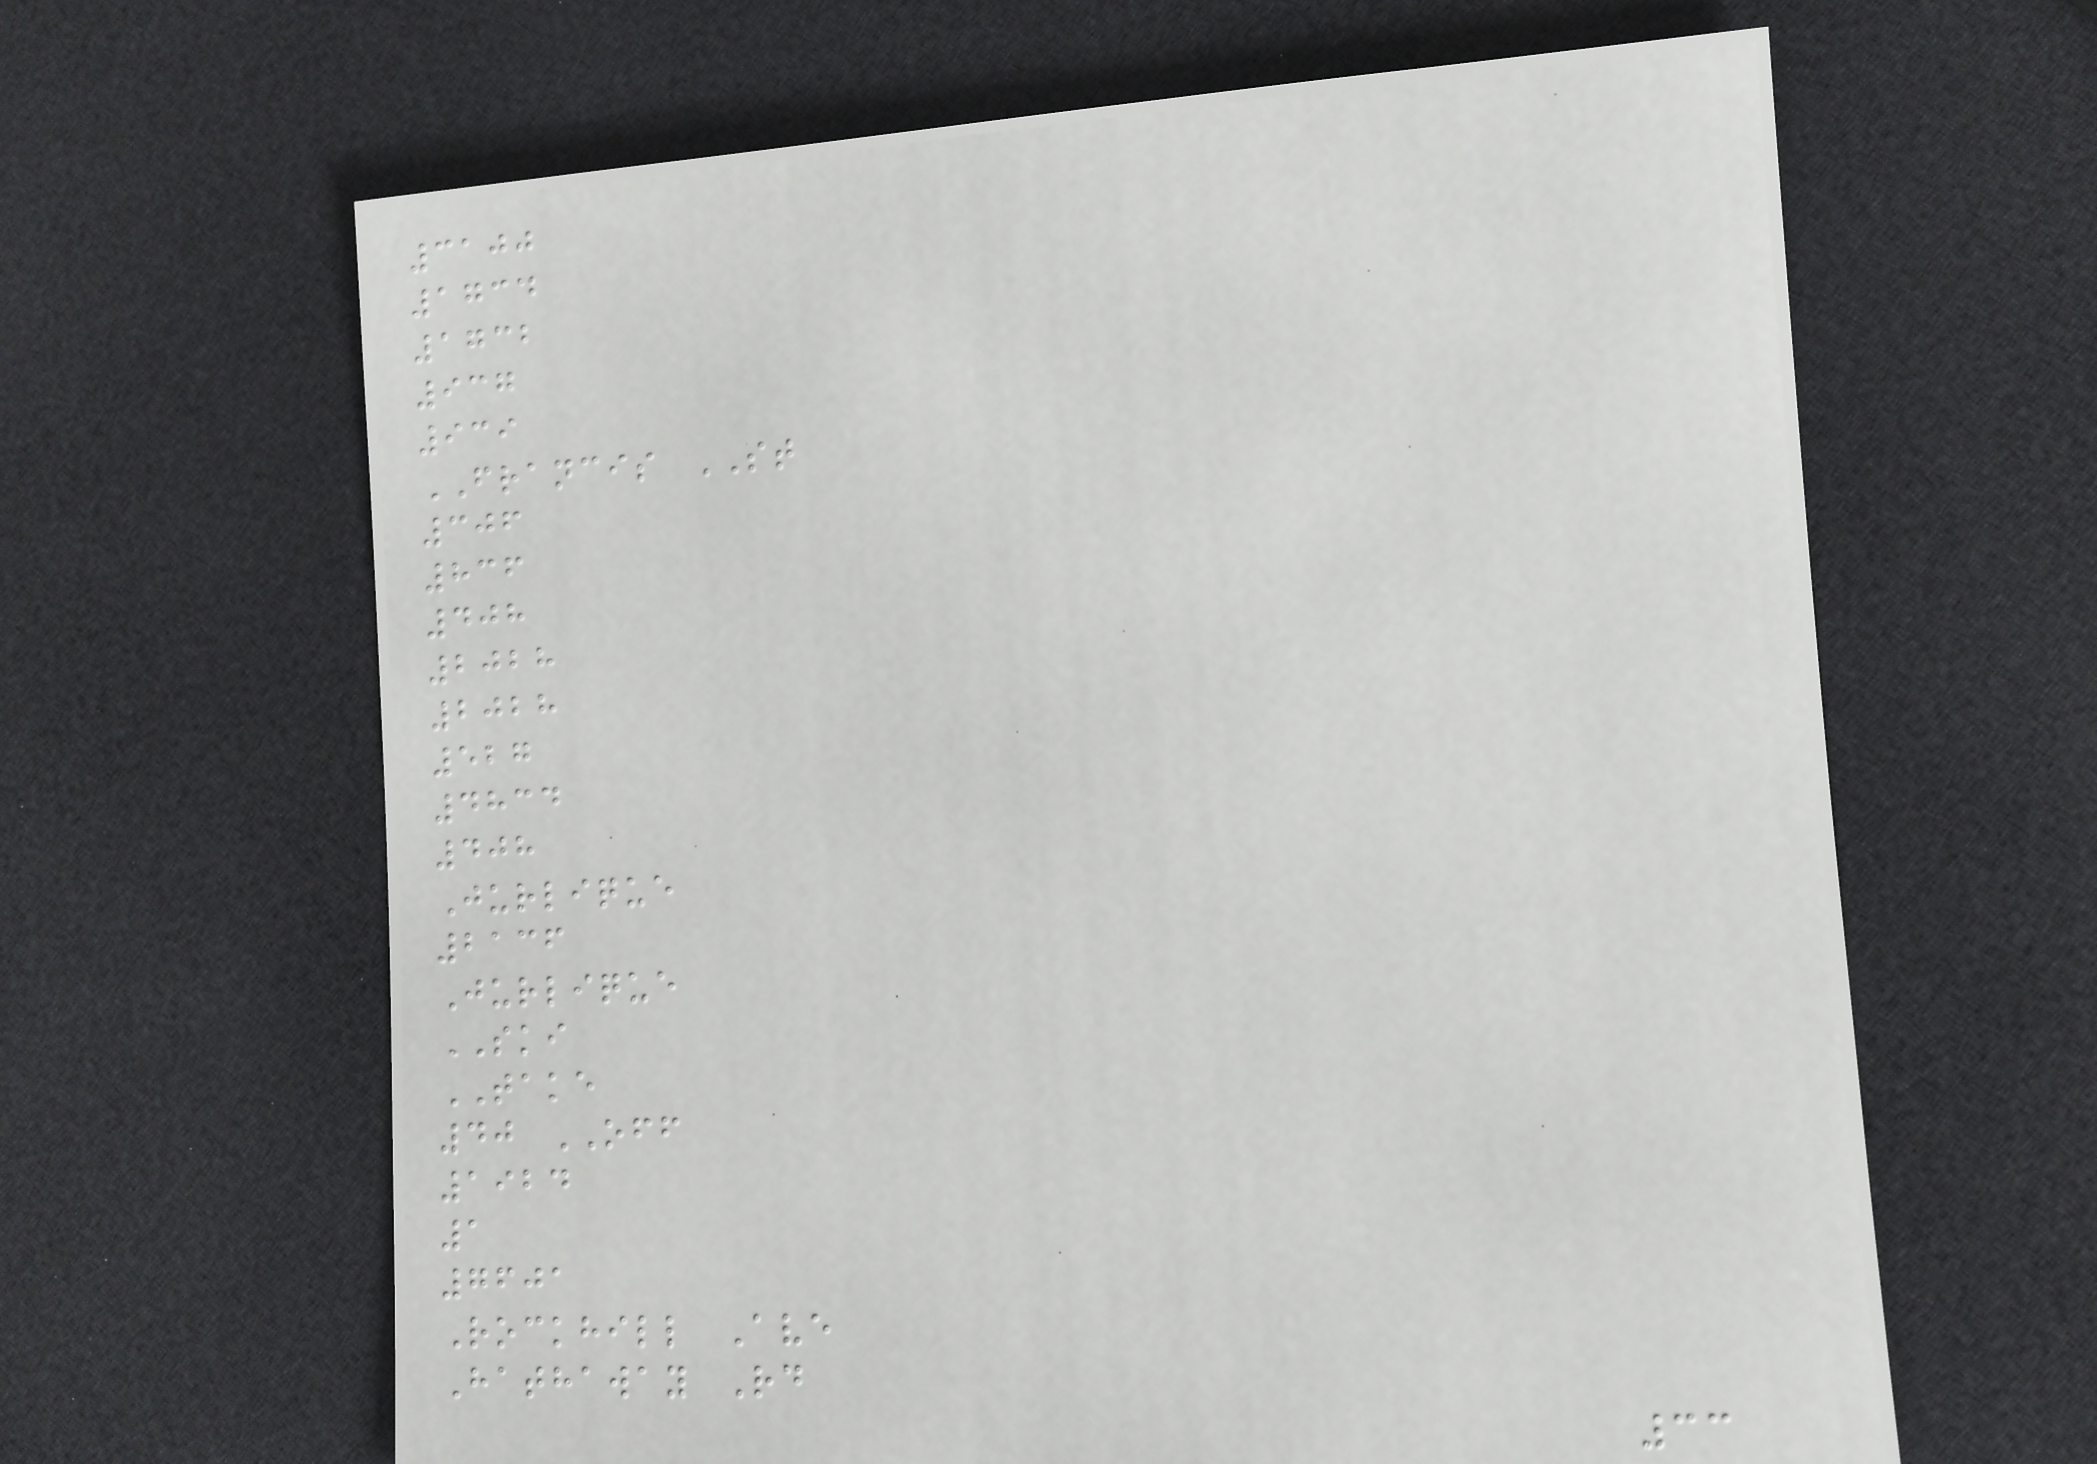3100
1734
1732
937
939
FRANCIS ST
306
836
408
2028
2028
527
4834
408
Jurlique
2136
Jurlique
SKI
TAKE
40 OFF
1924
1
7601
Rockhill Ave
Hathaway Rd
33
